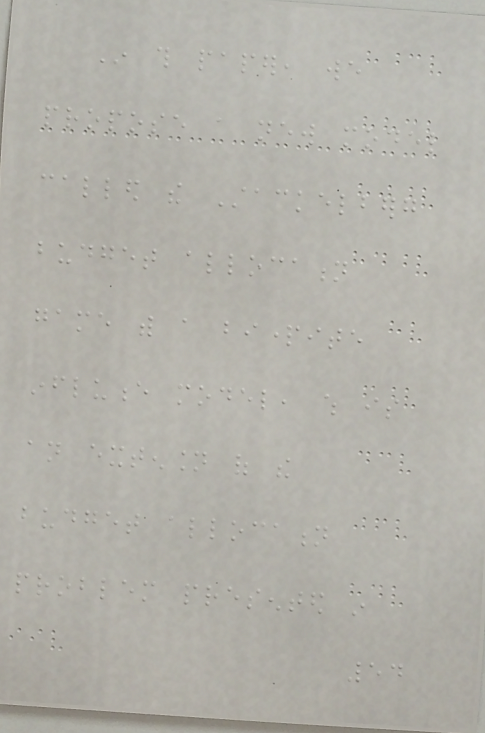In this paper, we
propose a new model
called the Stackelberg
budget allocation
game with a bipartite
influence model, which is
an extension of the
budget allocation
problem presented in
54
